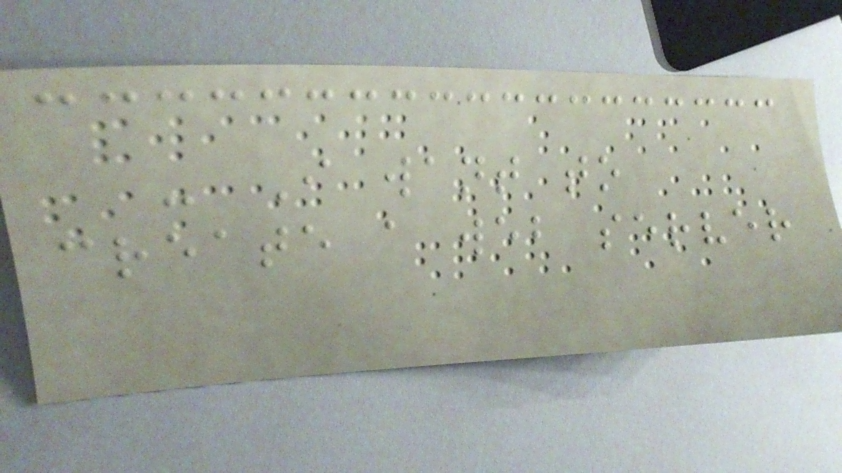- I want to
create a web server
